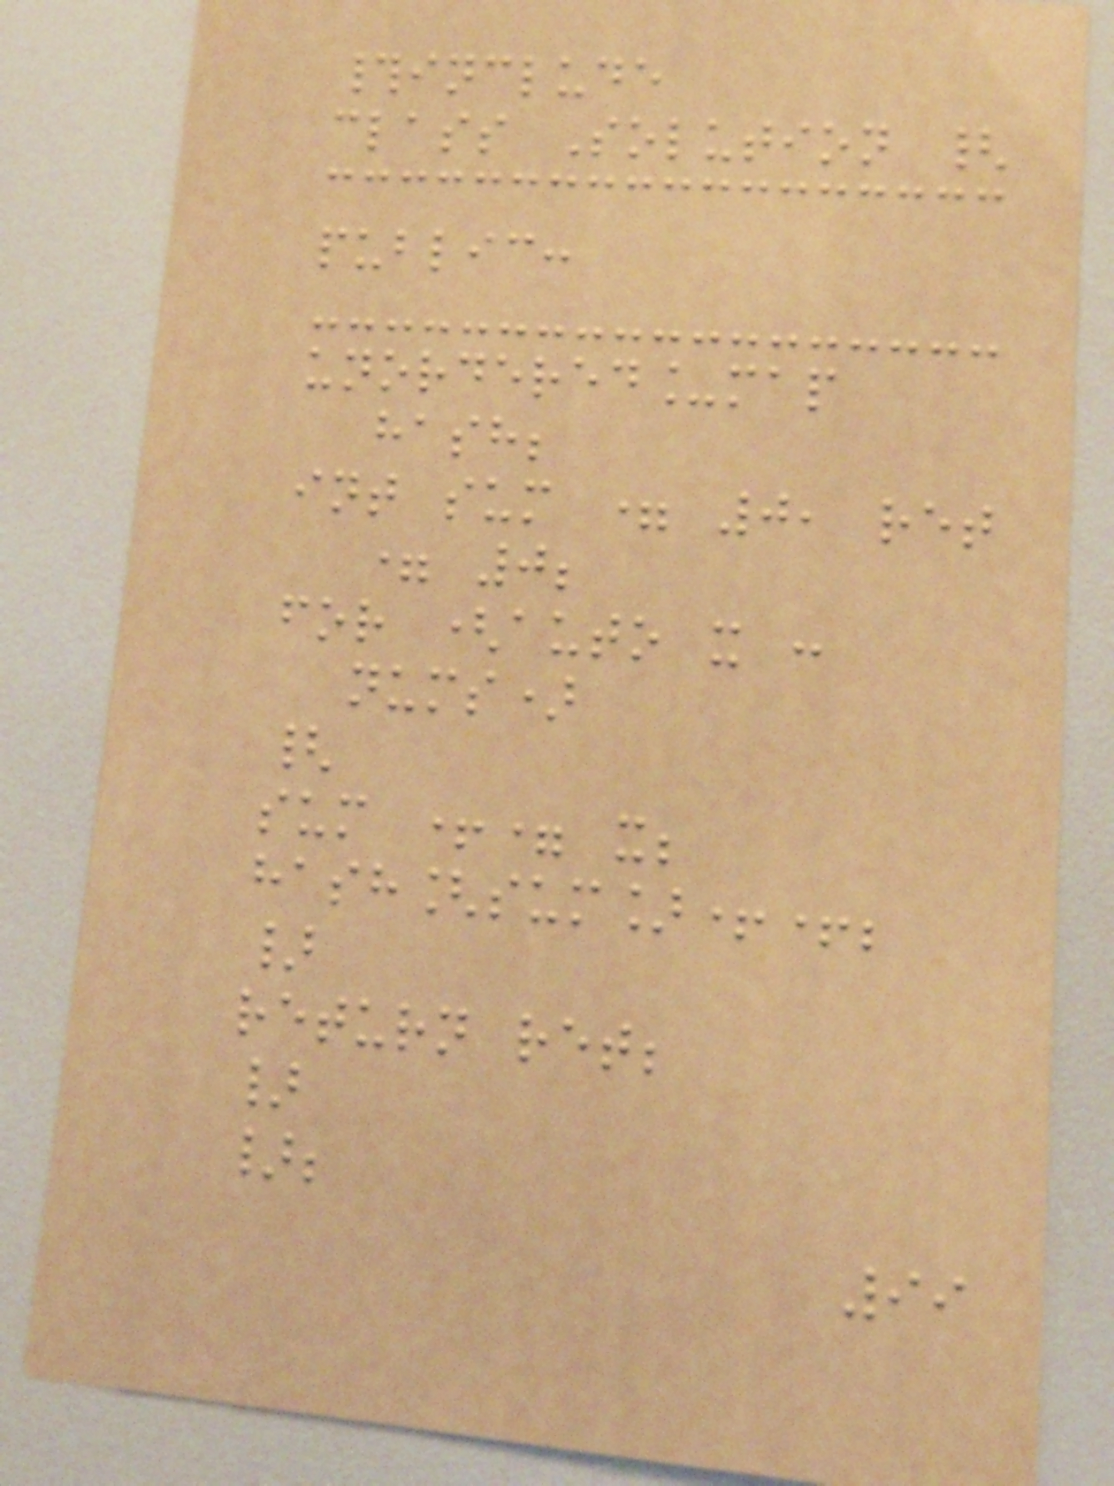#include
class Solution {
public:
unordered_map
hash;
int sum = 0, ret
= 0;
for (auto x :
nums)
{
sum += x;
hash[sum]++;
}
return ret;
}
};
99
